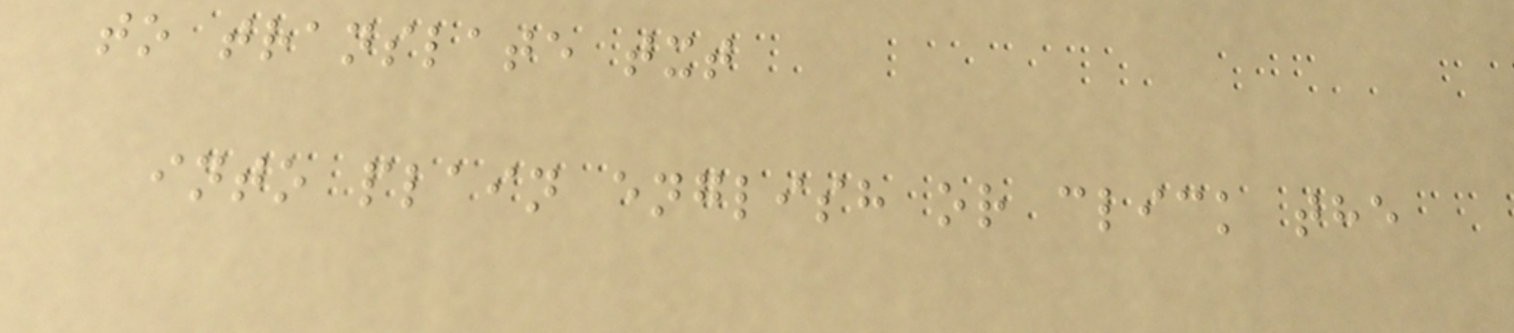to translate txt
into plain english or click the
